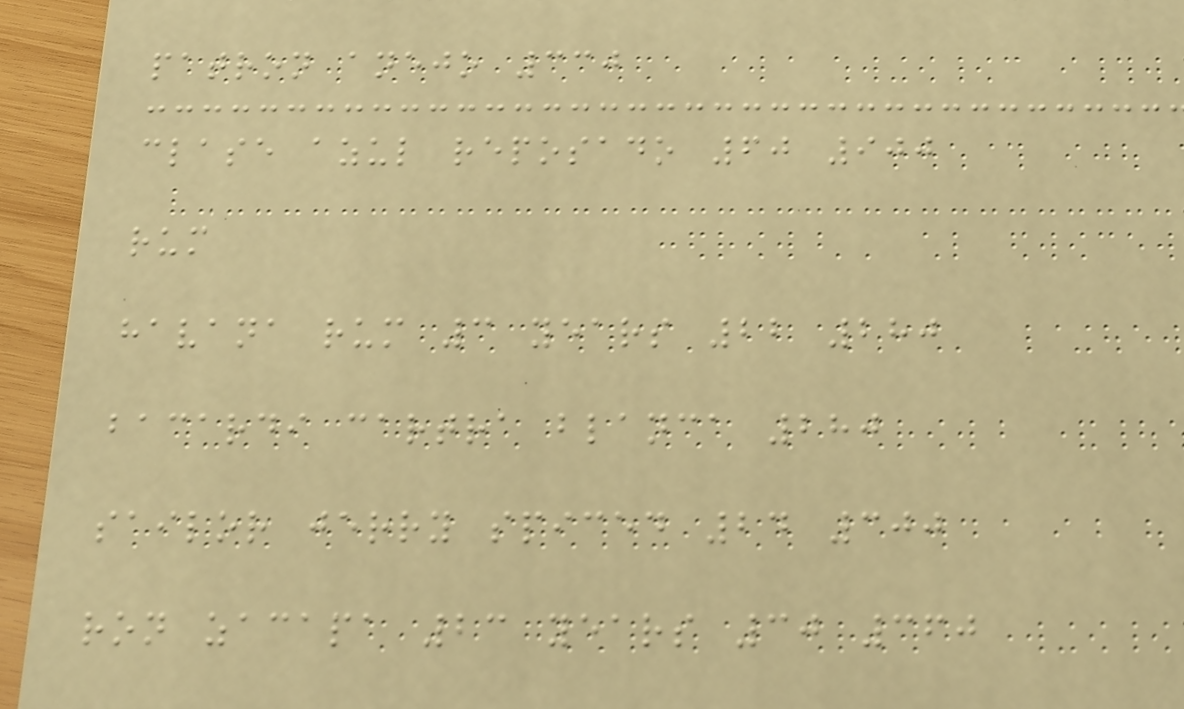patron anejo 330
clase azul reposado 60 900
rum
havana rum 3 years 22 280
bacardi cartra blanca 280
sailor jerry spiced 24 300
ron zacapa 23 years 30 360
